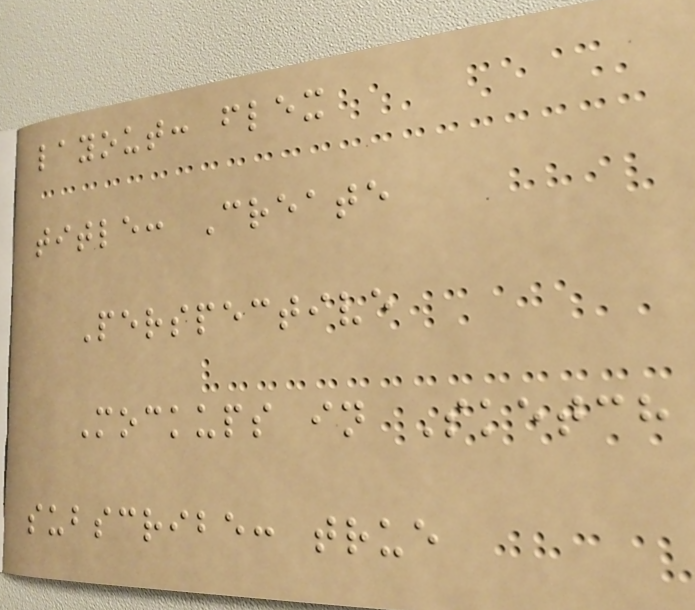layout: flex
title: Create
Perspective
Mockups in Sketch
subscribe: true
